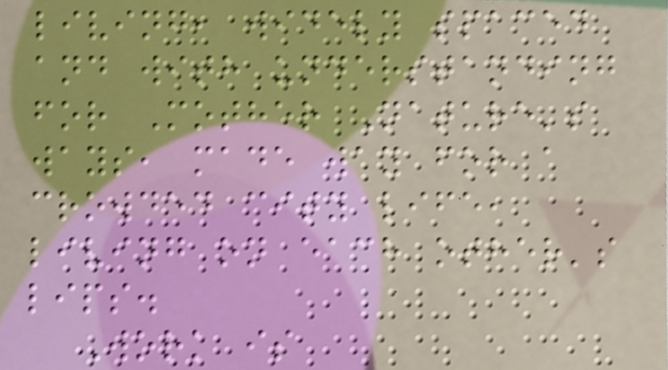living, widely spaced
and with understanding
for Mother Nature's
ways, made way for a
crowded city life,
living on each other's
lips.
Work is
